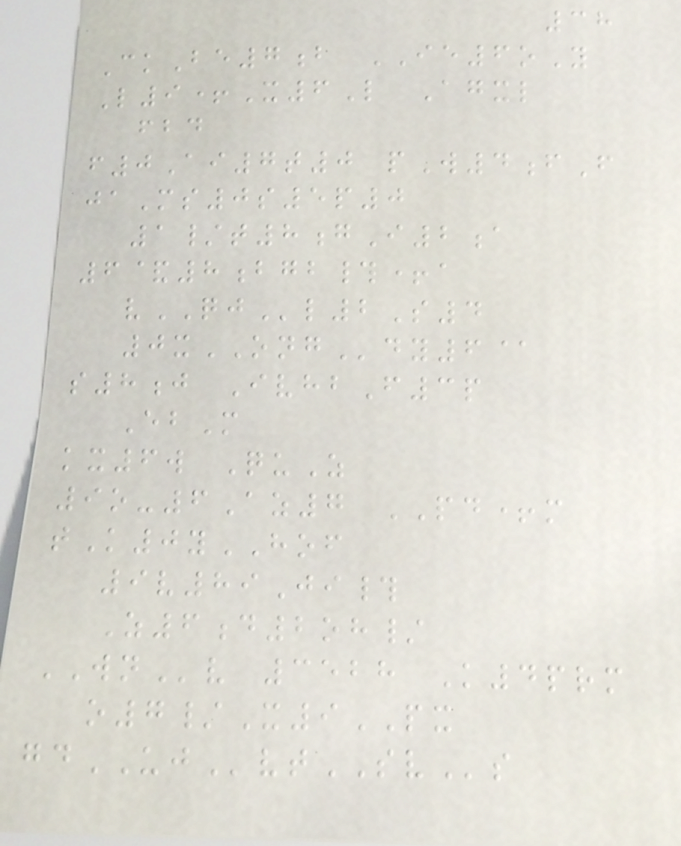38
CkBe7b IE6oY
L9+X6L Agxl
fbd
f0Ai7t0 pW4fF
jaMs0s5p0
1/t8gI2a
6&8bgb#+a
vQJl2S4
0xONGdy6@
s8j IvhbF3p
EbM
kx6w QuZ
9o-6Az7 PD+m
tK0yHOF
9v89Ji#
Z6d2oh/
WNv 3528 K4prm
o7/X9PX
gdUJvtSVs
